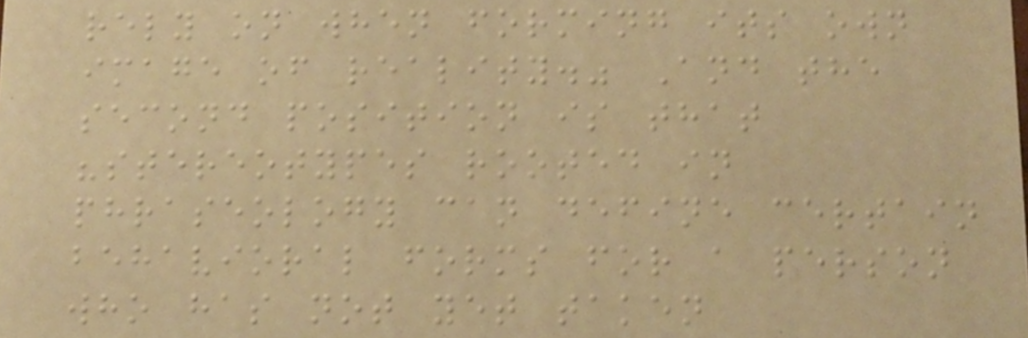rely on when forming its own
image of reality." And the
second position is that
"stereotypes rooted in
phraseology can define certain
behavioral forms for a person
who has not yet taken
